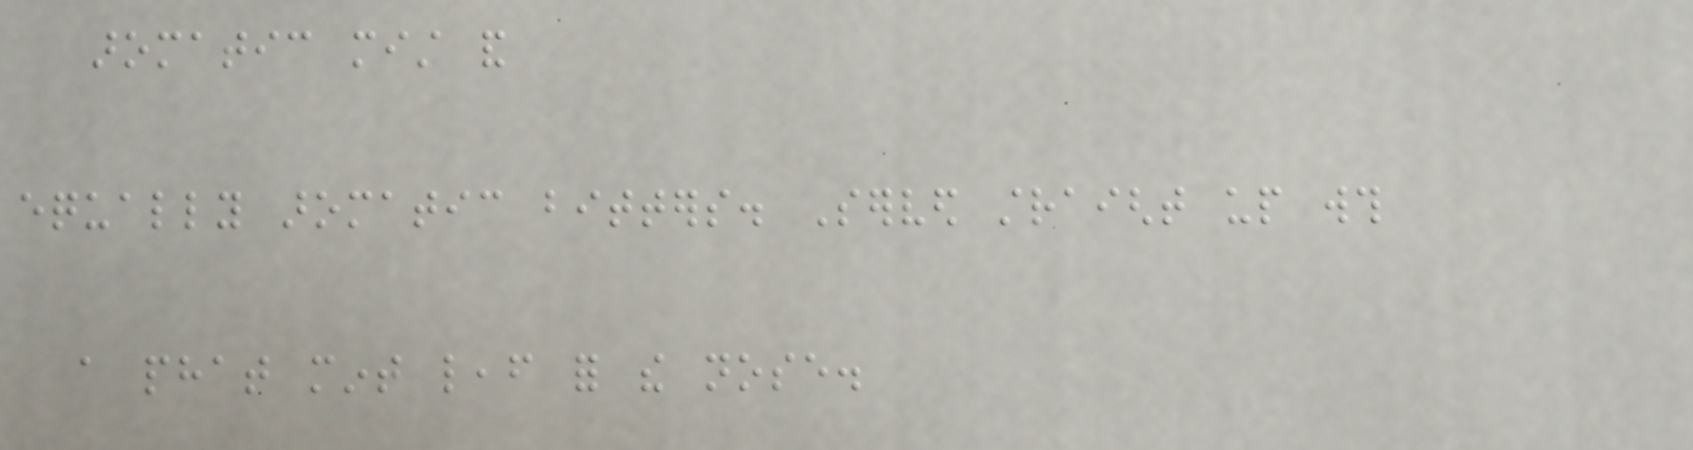aromatic mist and
equally aromatic bitters. Served straight up wth
a phat mint leaf for the nose.
